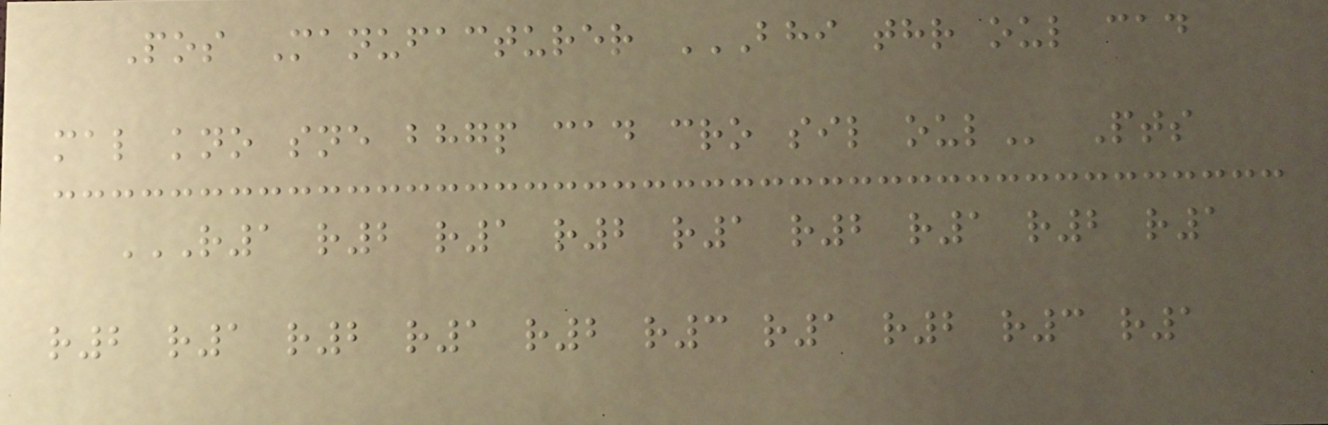Pos Manufacturer BHI THR OUL CAD
MAL KNO SNE BHGP CAD CRO SIL OUL Pts
R1 R2 R1 R2 R1 R2 R1 R2 R1
R2 R1 R2 R1 R2 R3 R1 R2 R3 R1
